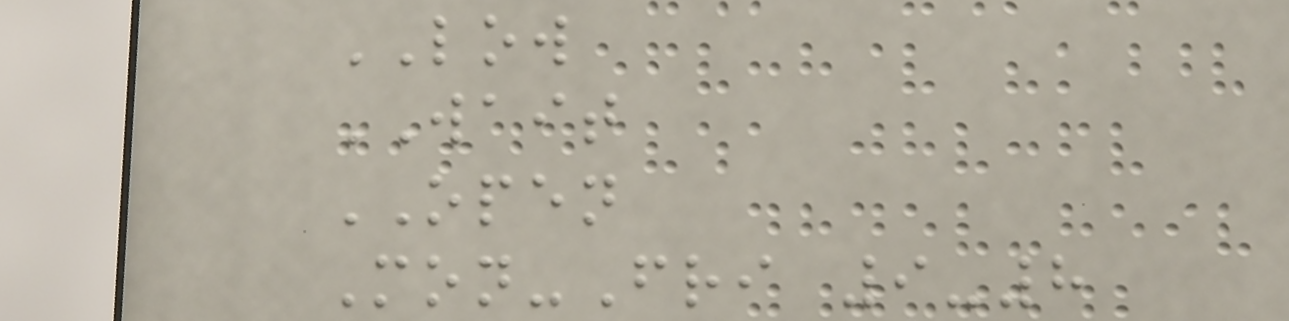LOW
WAIT
OPEN
Mon-Fri 9-8
